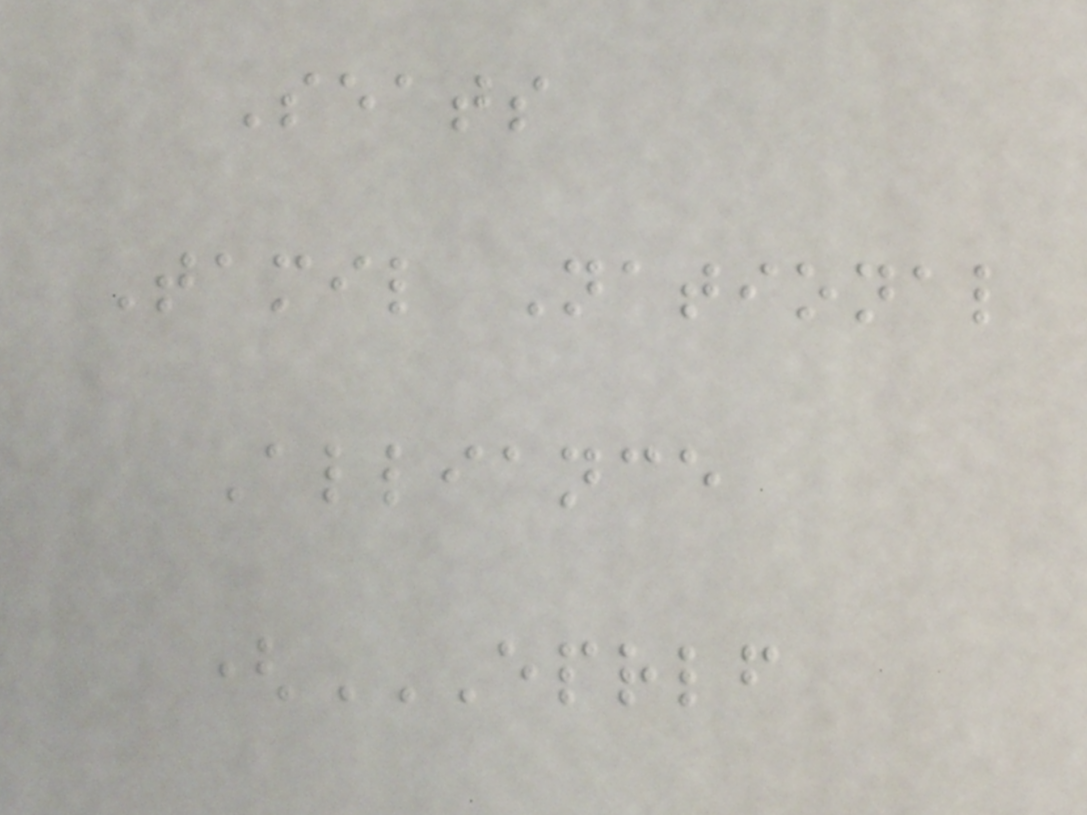Seats
Tamil National
Alliance
(EPRLF
